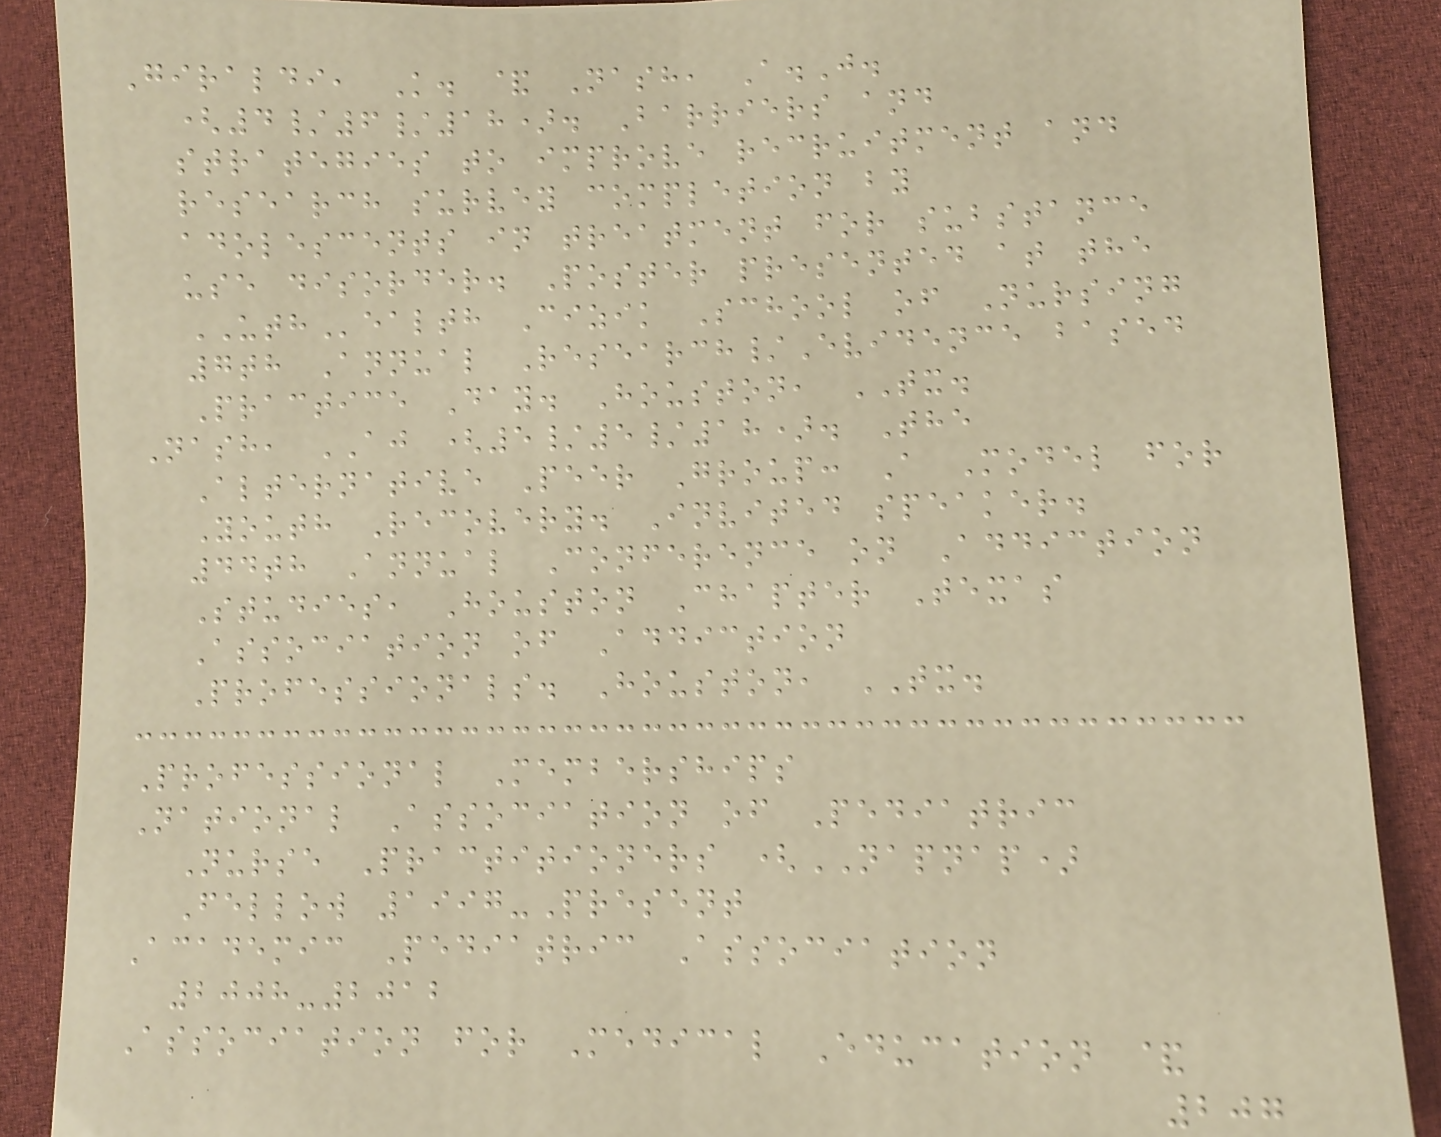Giraldi, K. & Nash, A.J.
(4/6/18). Barriers and
strategies to improve recruitment and
research survey completion by
adolescents in treatment for substance
use disorder. Poster presented at the
UTHealth Cizik School of Nursing
7th Annual Research/Evidence based
Practice Day. Houston, TX.
Nash, AJ (5/5/18). The
Alternative Peer Group: A Model for
Youth Recovery. Invited speaker.
44th Annual Conference on Addiction
Studies, Houston Chapter Texas
Association of Addiction
Professionals. Houston, TX.
Professional Memberships
National Association of Pediatric
Nurse Practitioners (NAPNAP)
Fellow 1997-Present
Academic Pediatric Association
2008-2012
Association for Medical Education &
207
